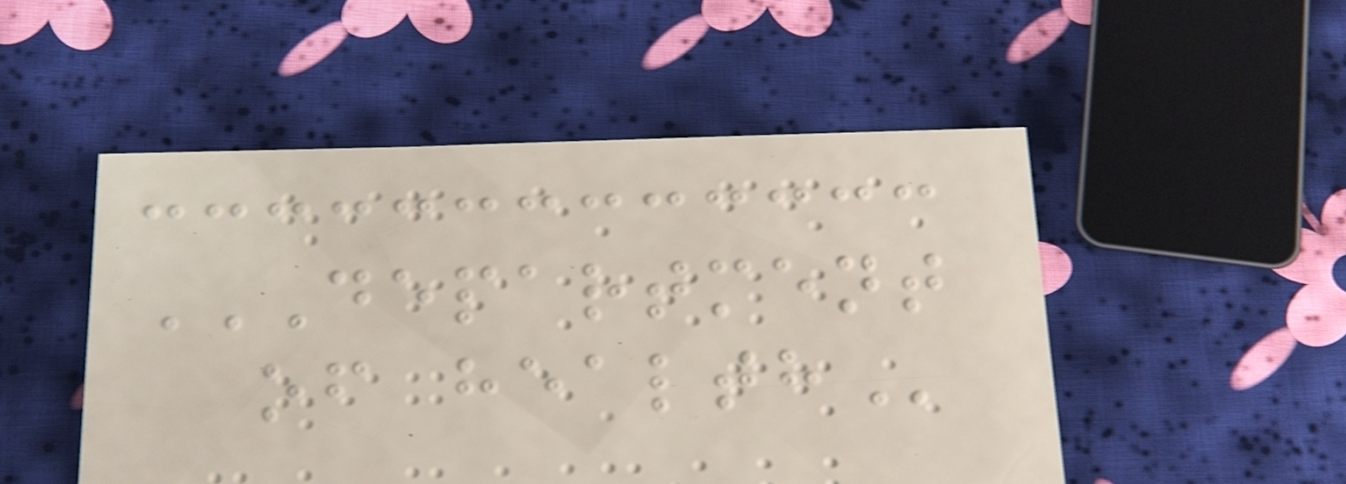DEPARTMENT
OF HEALTH
